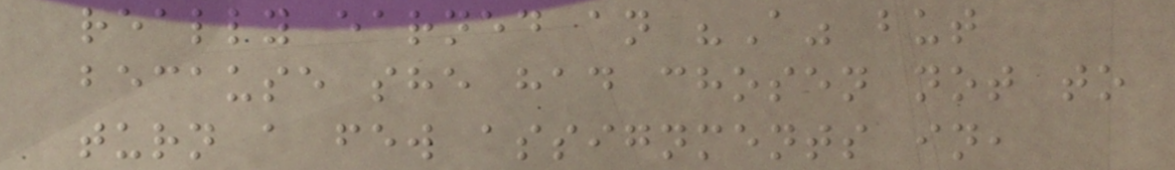really earned an "A" but
because she had chosen not to
turn a few assignments in,
